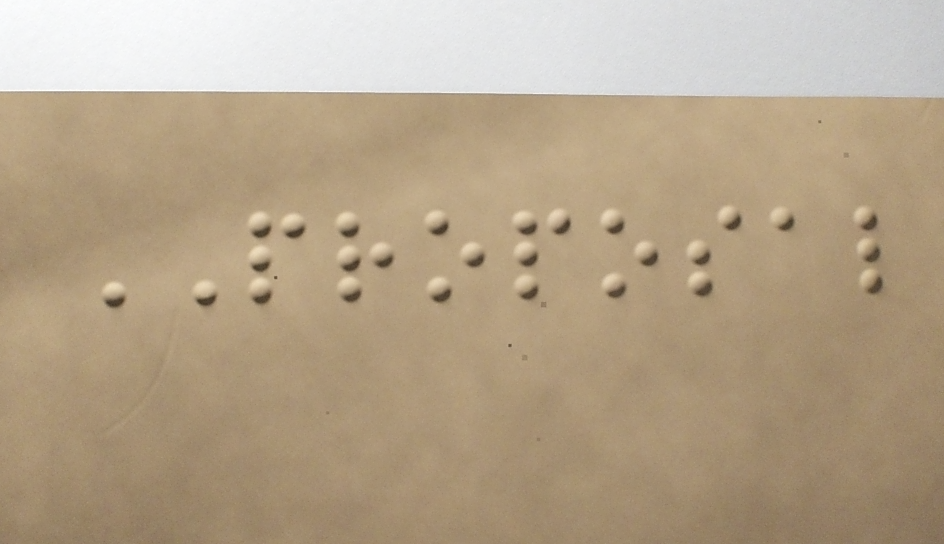PROPOSAL
